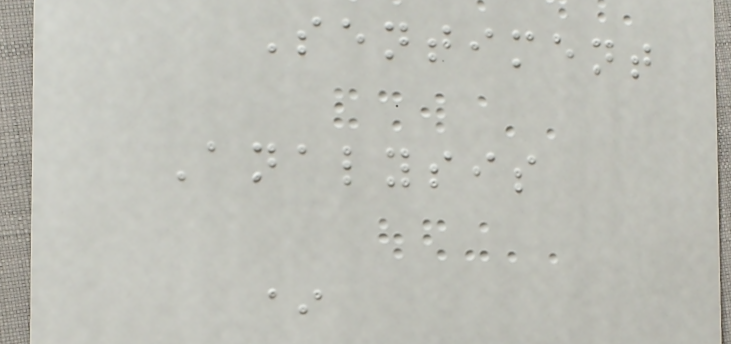Sentiment
Analysis
*
